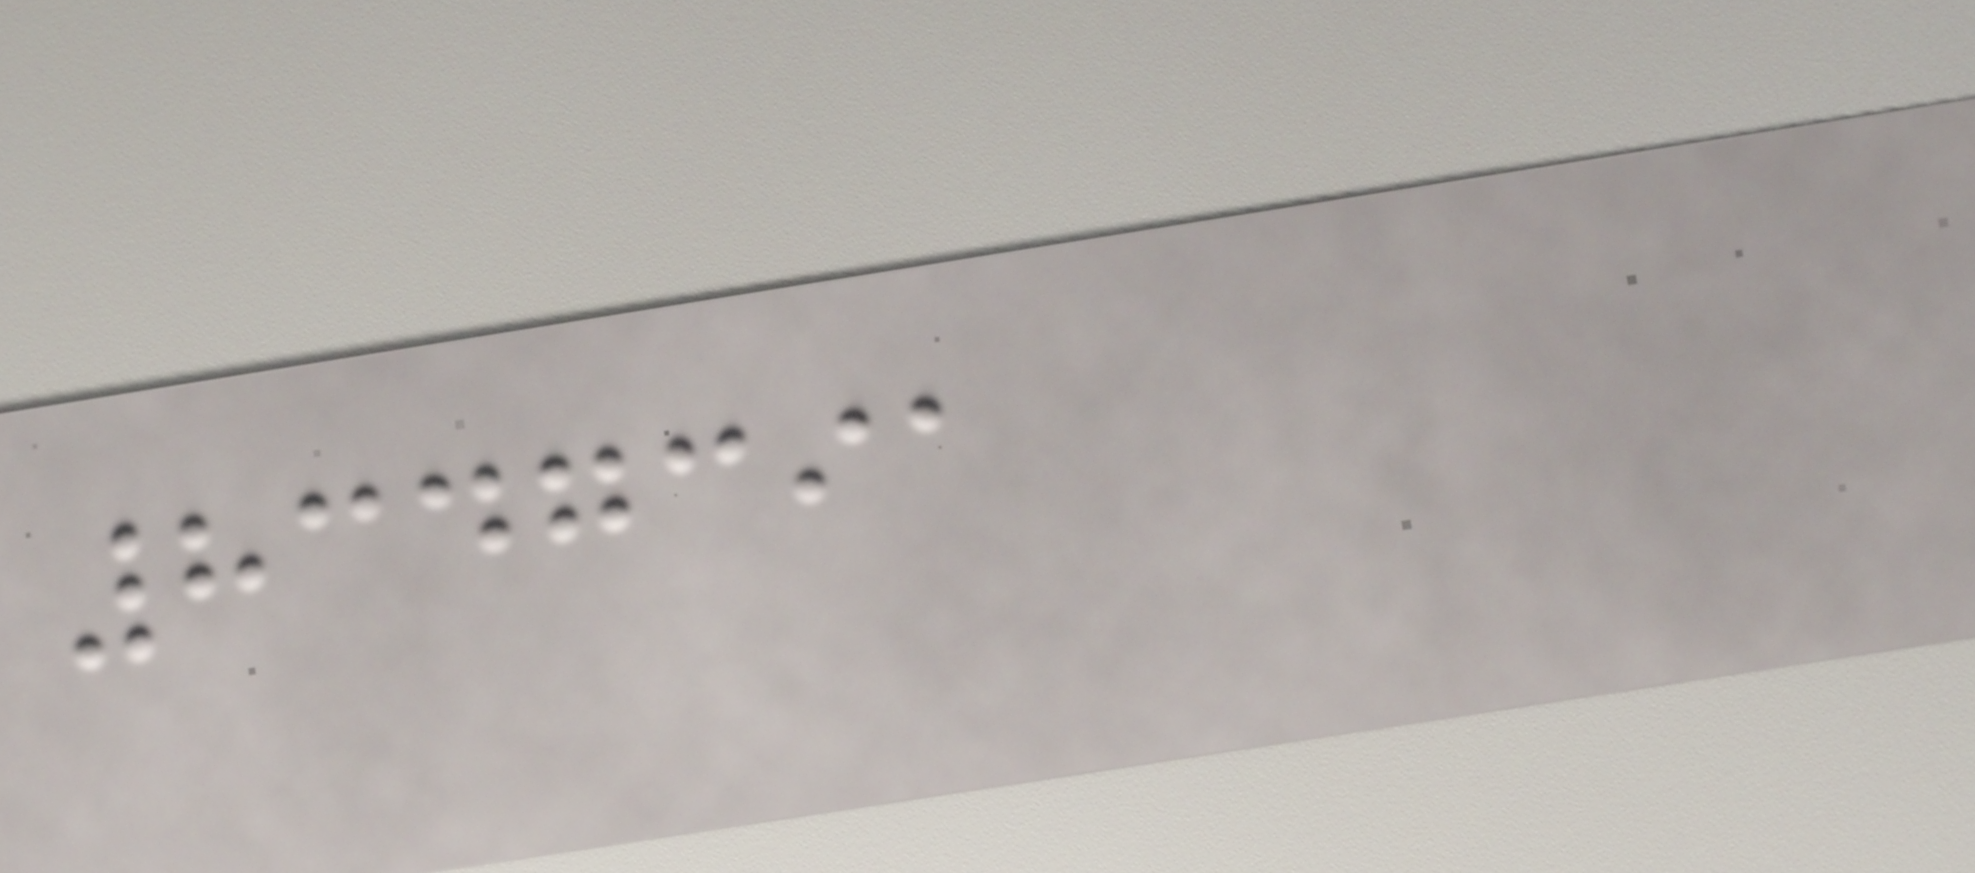8347391
